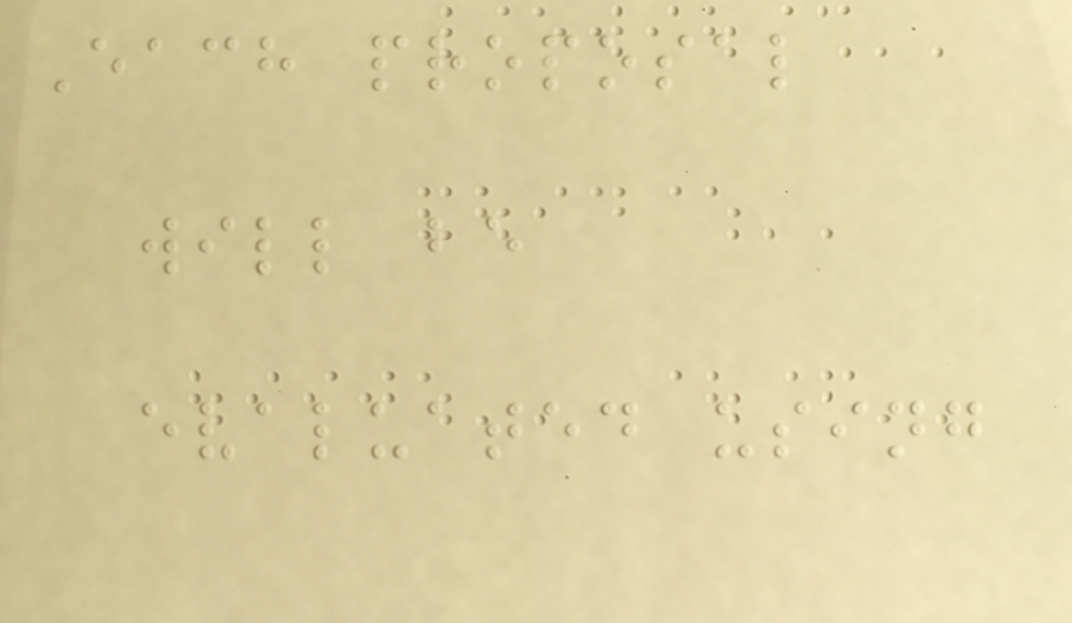Each proposal
will be
evaluated using
